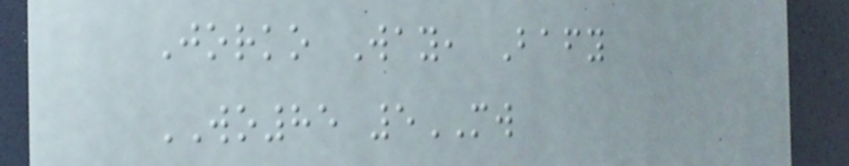Jorko Way, Bafy
WO85 5MW
